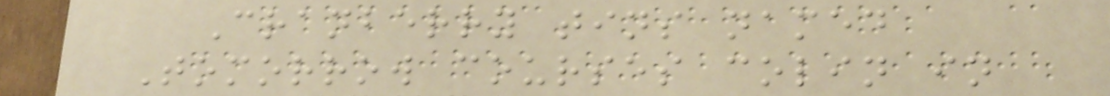Cranberry tins named
Tomorrow courses colin in
